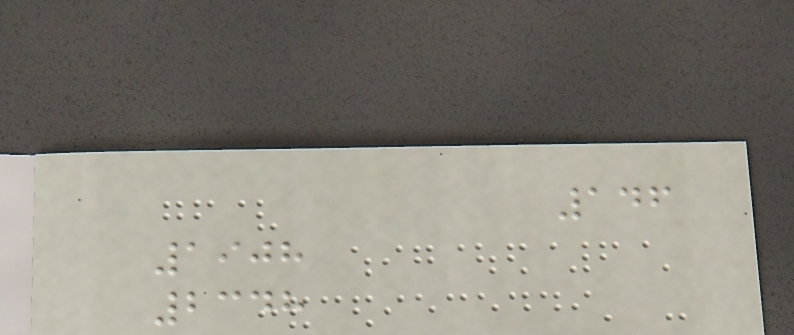146
1908
2348
